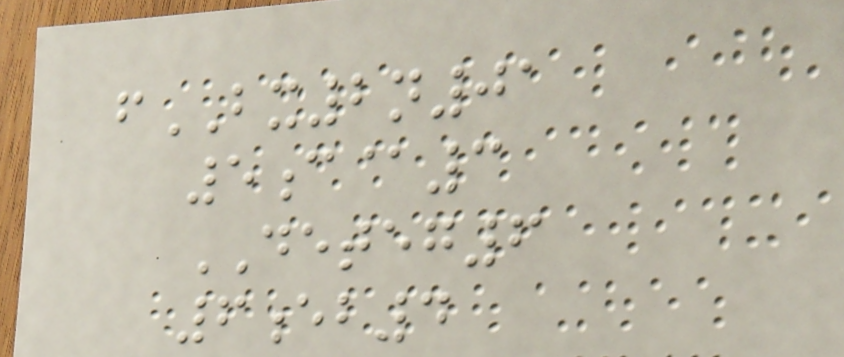fBX2n01
5c@3
DETEG6
6eb4
